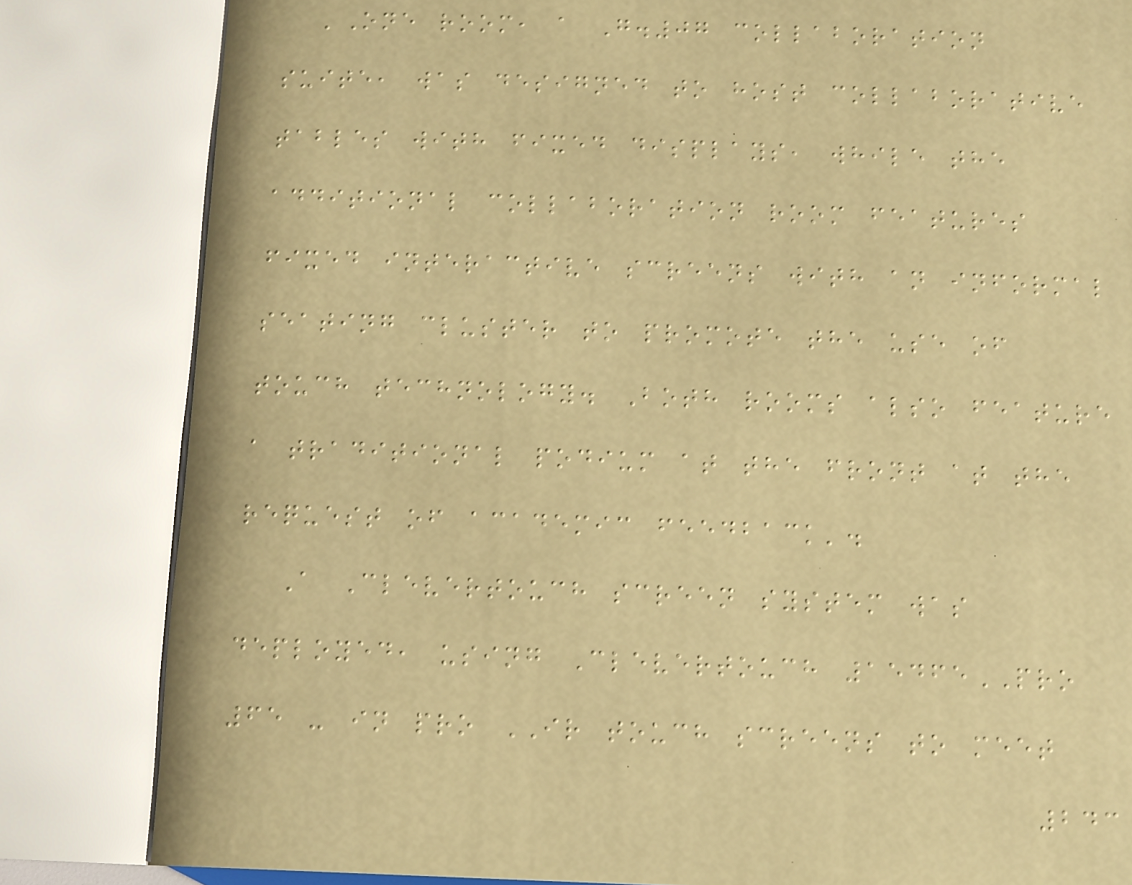'One room, a G.07 collaboration
suite, was designed to host collaborative
tables with fixed displays, while the
additional collaboration room features
fixed interactive screens with an informal
seating cluster to promote the use of
touch technology. Both rooms also feature
a traditional podium at the front at the
request of academic feedback'.
A Clevertouch screen system was
deployed, using Clevertouch 15465PRO
65 - in pro IR touch screens to meet
243
